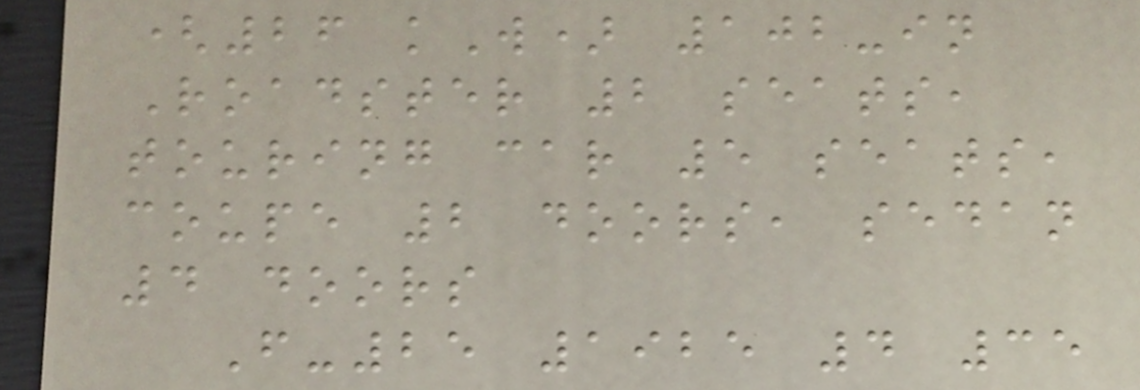(26 kW) 102-in
Roadster 2 seats,
touring car 5 seats,
coupe 2 doors, sedan
4 doors
F-25 1925 4 35
